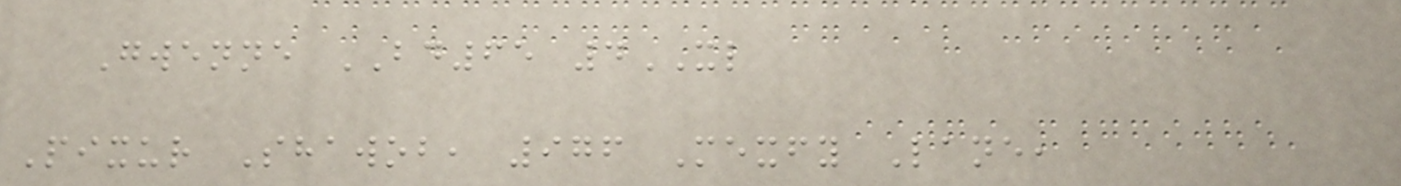Gwenne BD65 4XL
Pixur Shawob, 976 Mexfy Lane,
